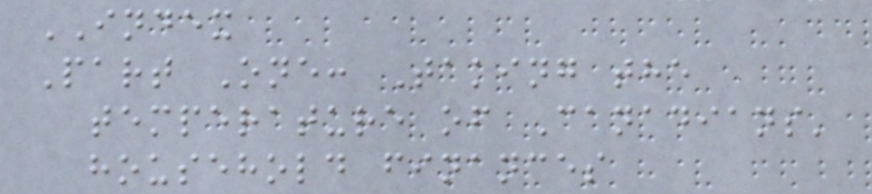INDEX
Part One: Taking the
temperature of Canadians'
household finances
